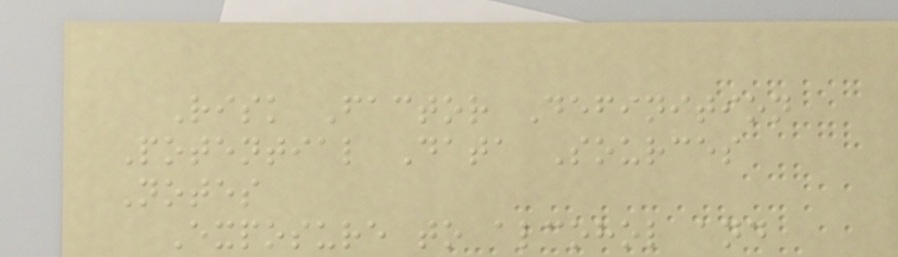Risk Factor Definition
Potential Data Sources
Notes
Exposure to alcohol and
